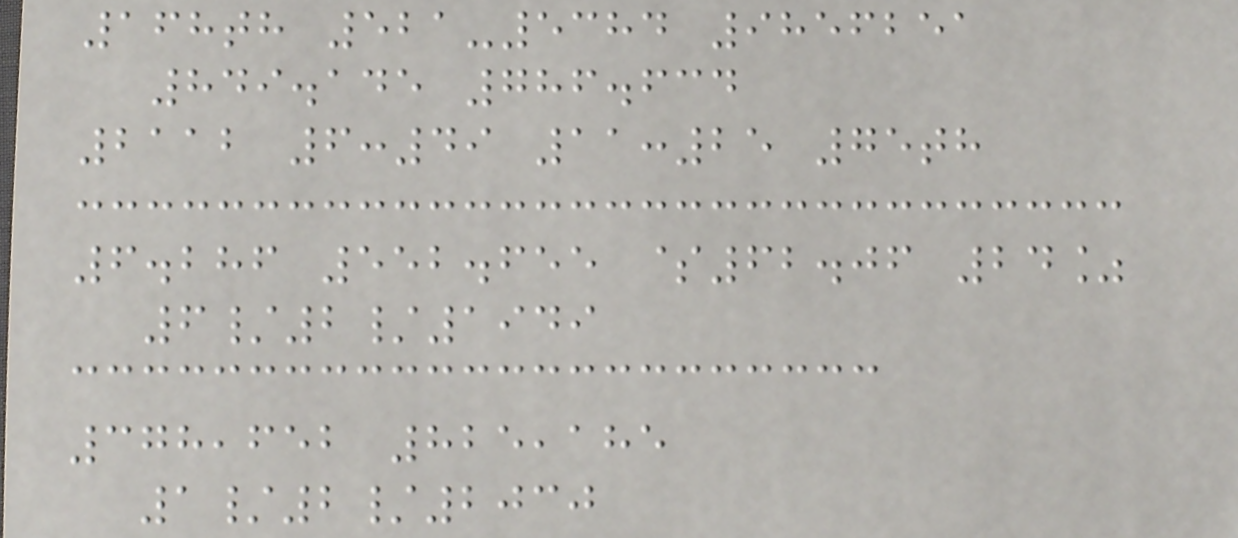168th 521-5384 9856251
849.145 786.634
2112 6:49 11:25 75th
6.286 552.655 $62.06 24%
6/2/1949
378,652 825,185
1/2/2030
